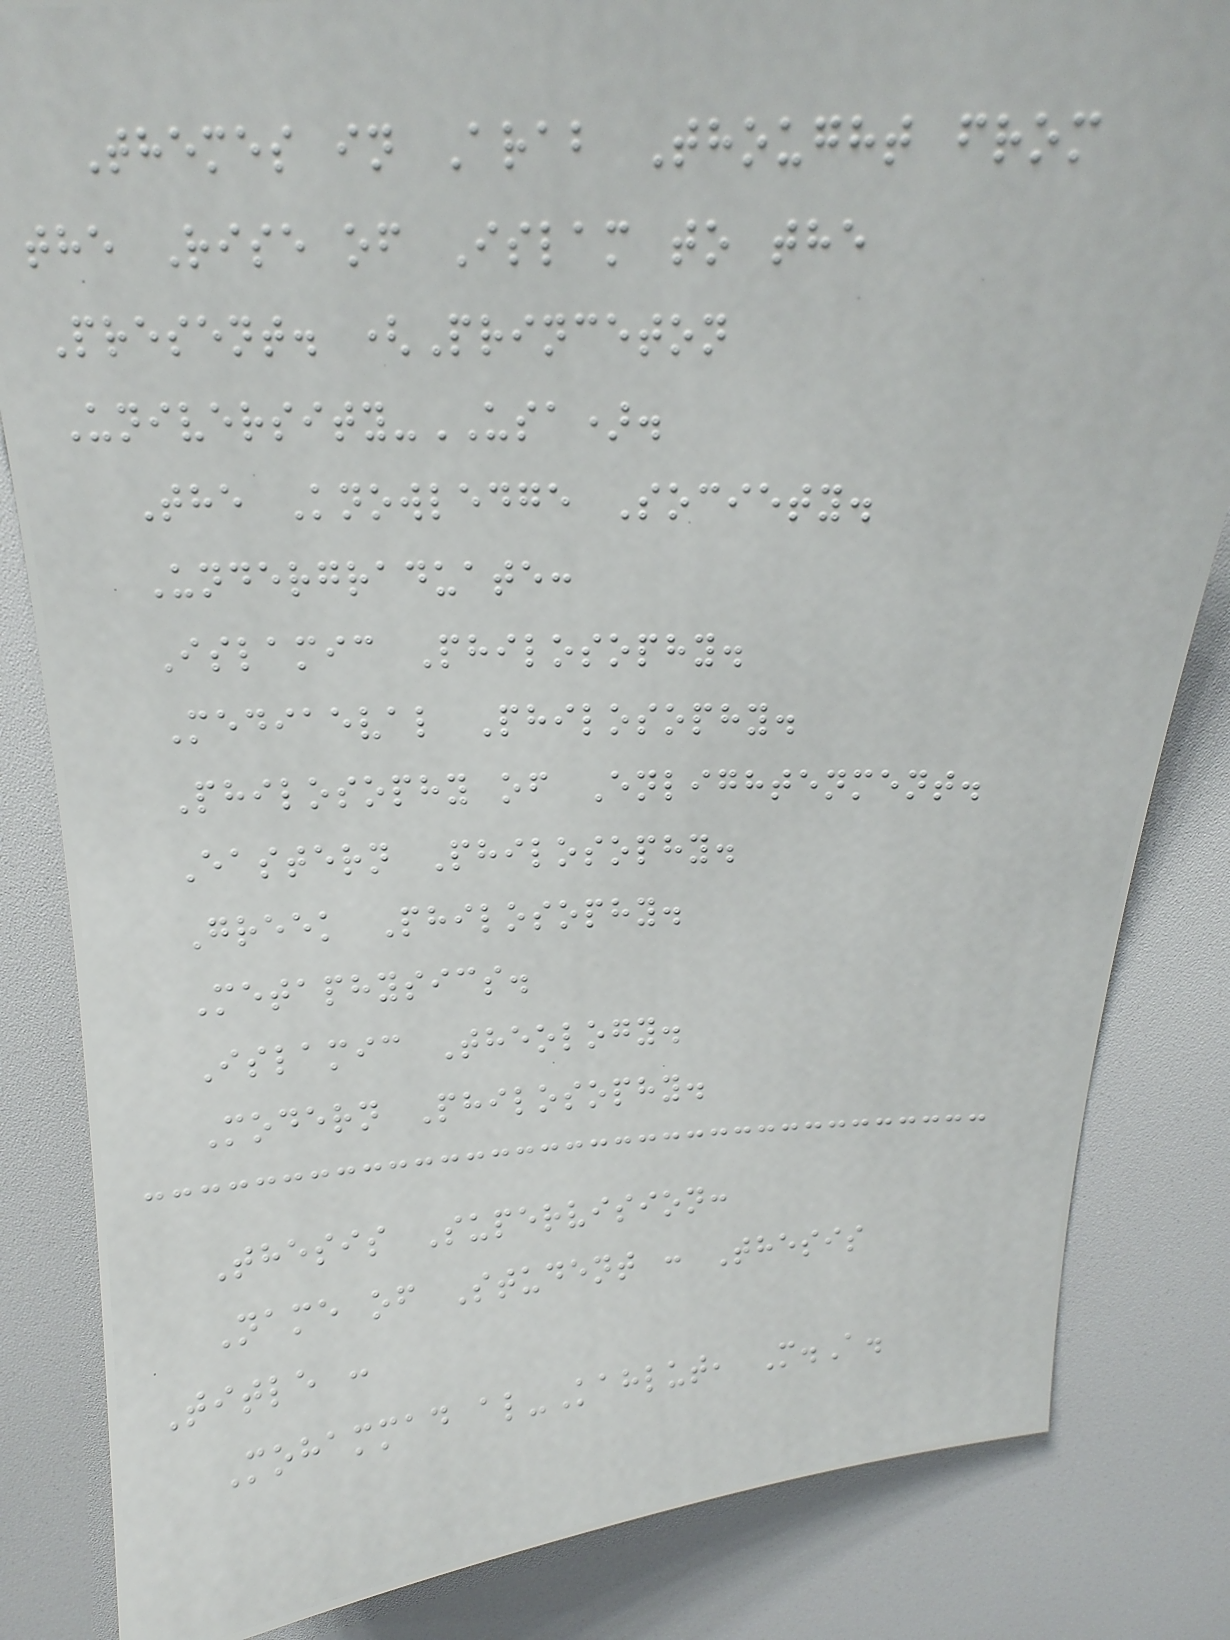Themes in Arab Thought from
the Rise of Islam to the
Present. (Princeton
University-USA).
The Knowledge Society.
Undergraduate:
Islamic Philosophy.
Mediaeval Philosophy.
Philosophy of Enlightenment.
Eastern Philosophy.
Greek Philosophy.
Metaphysics.
Islamic Theology.
Modern Philosophy.
Thesis Supervision:
Name of Student : Thesis
Title :
Mohammad al-Kahlut, M.A.
